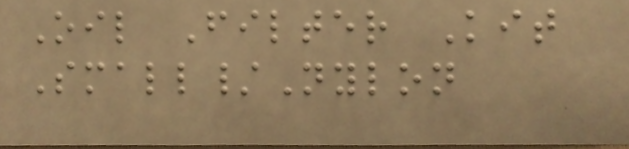Oil Filter Kit
Small/Nylon
